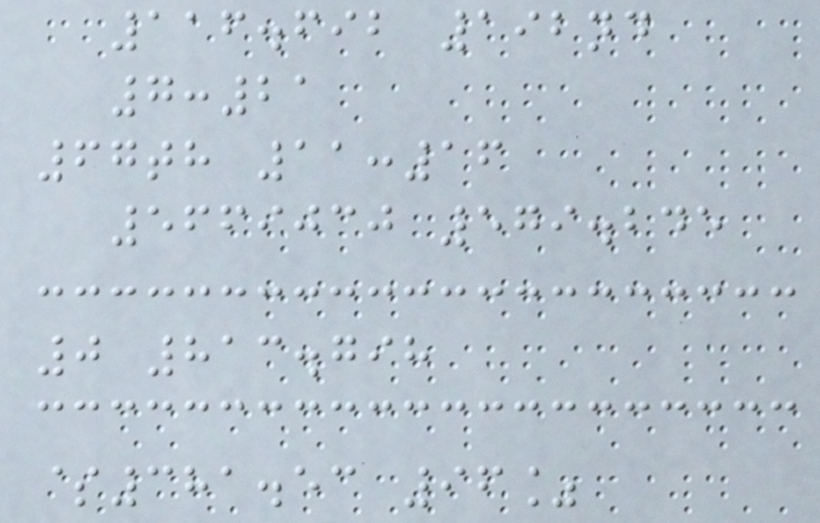116.692 192nd
7:21
67th 11:16
5669030 579.245
0 813.798
$381.53 96%
